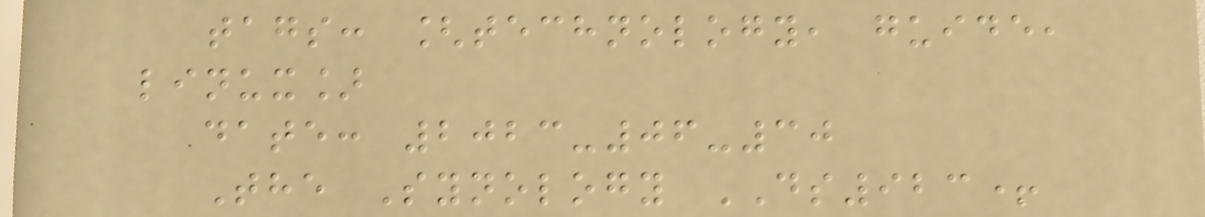tags: [technology, guide,
linux]
date: 2023-06-30
The Synology DS923+
